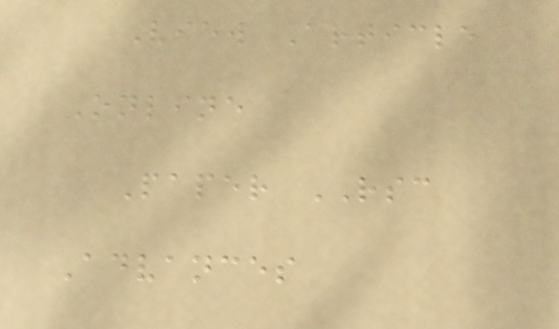View Article
Online
Paper RSC
Advances
